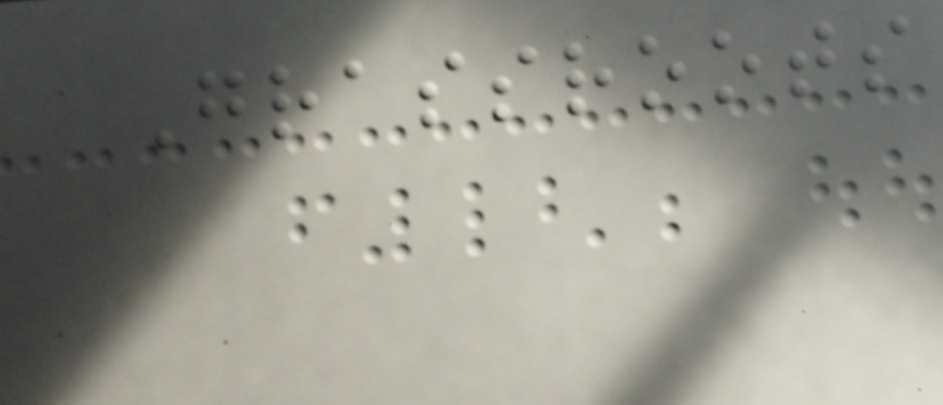Grassroots
